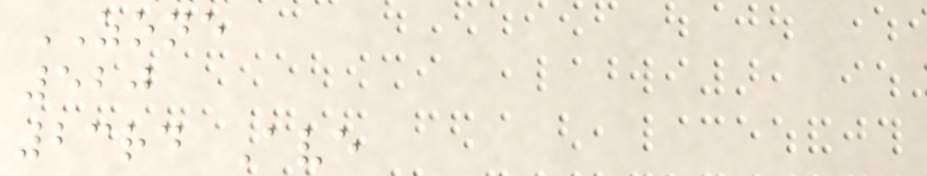ZONE
520
23rd Ave
